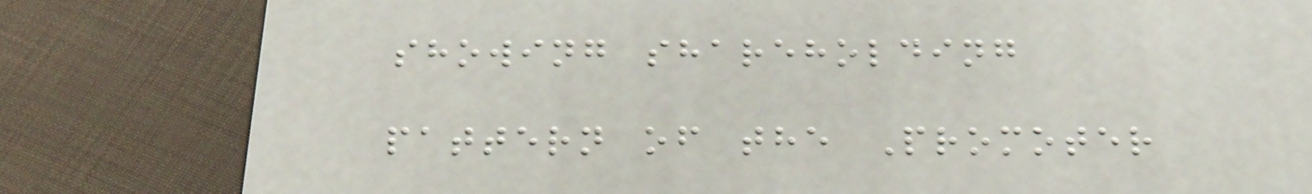showing shareholding
pattern of the Promoter
